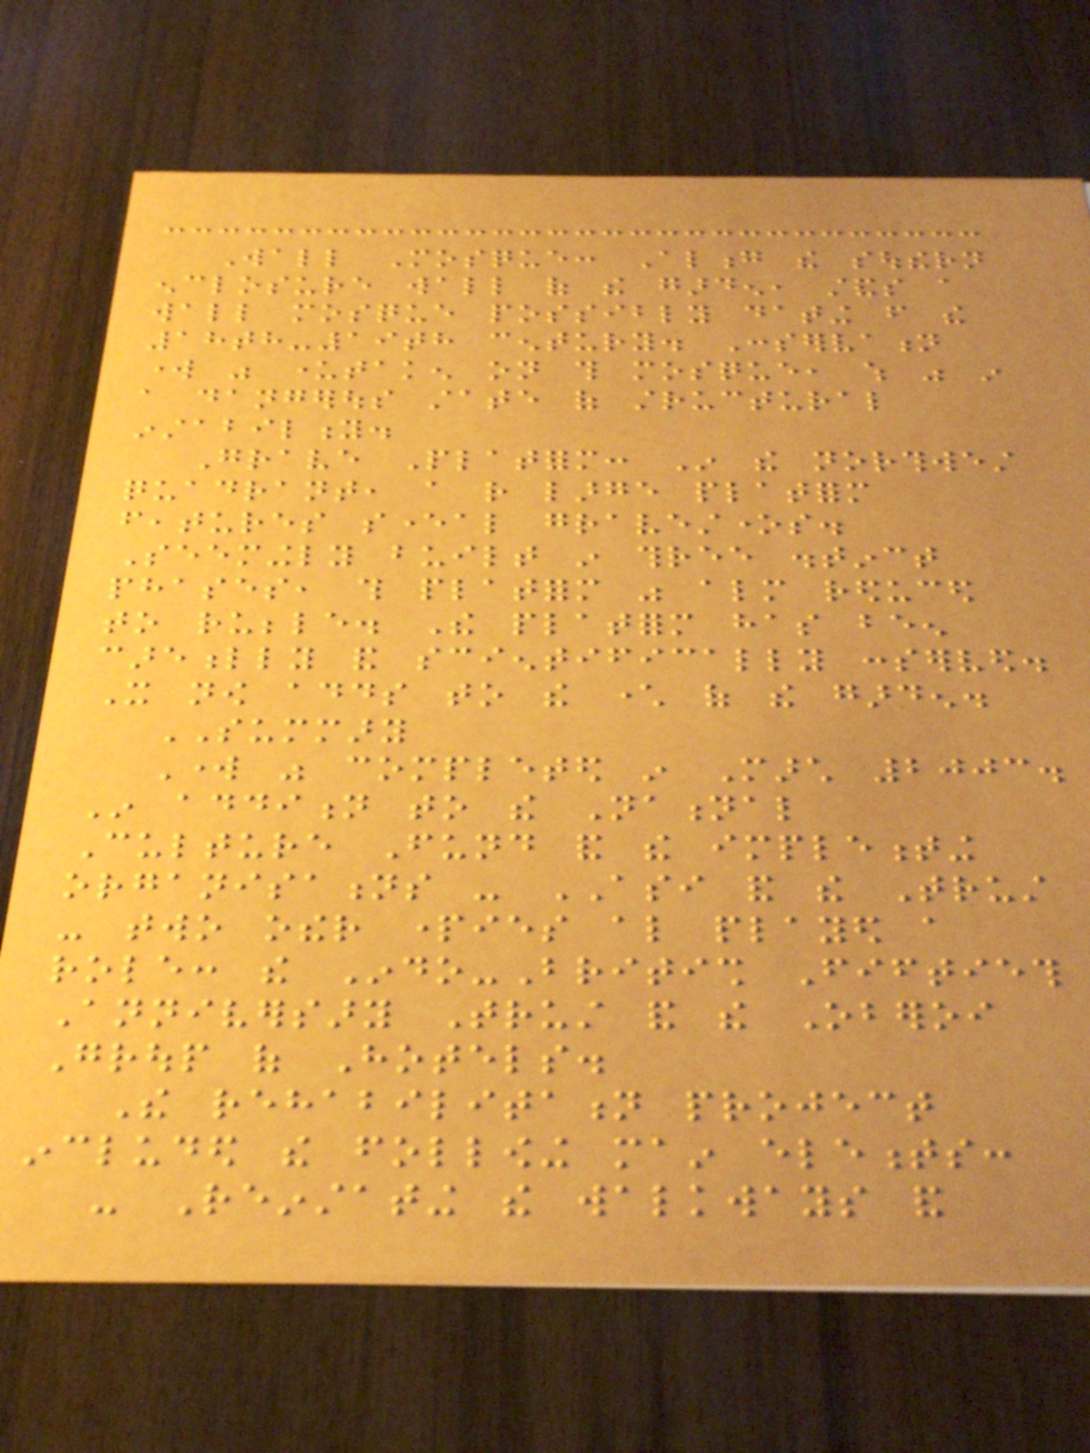Wall Mosque: Along the southern
enclosure wall of the garden, stands a
wall mosque possibly dating from the
18th-19th century. Conservation
work was undertaken on this mosque, which was in
a dangerous state of structural
instability.
Grave Platform: In the northwest
quadrant, a rather large platform
features several gravestones.
Seemingly built in three distinct
phases, this platform was almost reduced
to rubble. The platform has been
carefully and scientifically conserved.
It now adds to the character of the garden.
SUMMARY
Work was completed in March 2003.
In addition to the National
Culture Fund and the implementing
organisations - ASI and the Trust
- two other parties also played a
role: the Indo-British Fiftieth
Anniversary Trust and the Oberoi
Group of Hotels.
The rehabilitation project
included the following main elements:
- Reinstating the walkways and
